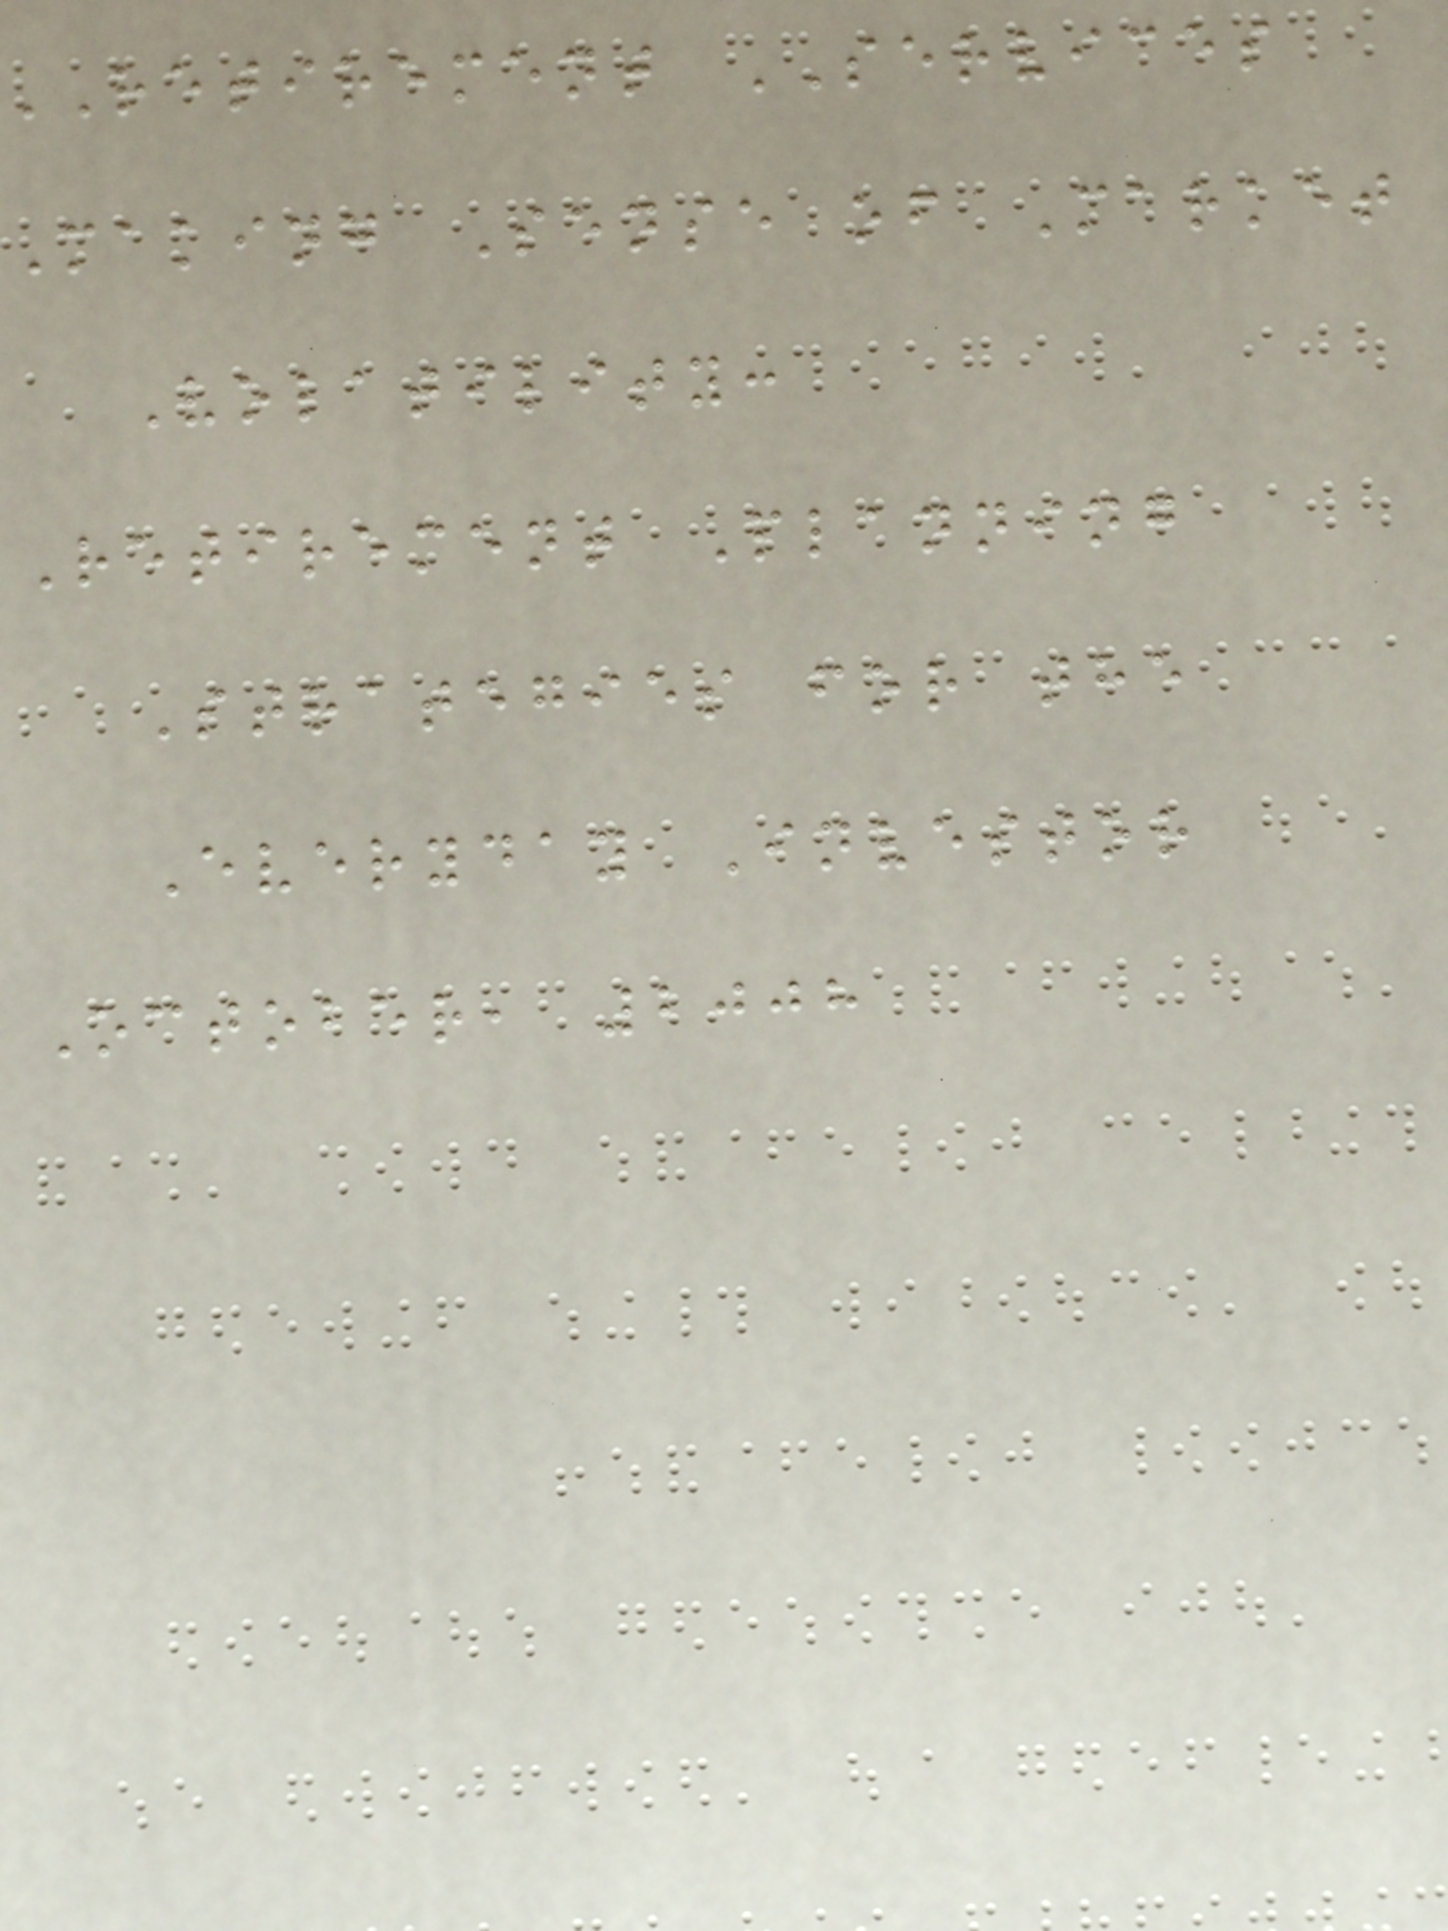retirement SERVICES
Making Sense of Market
Volatility:
Retirement Planning
Strategies for the
Everyday Investor
October, 2008
